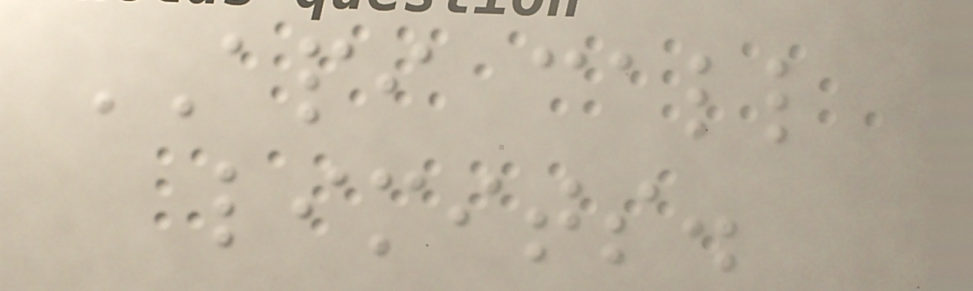API call
limits.
